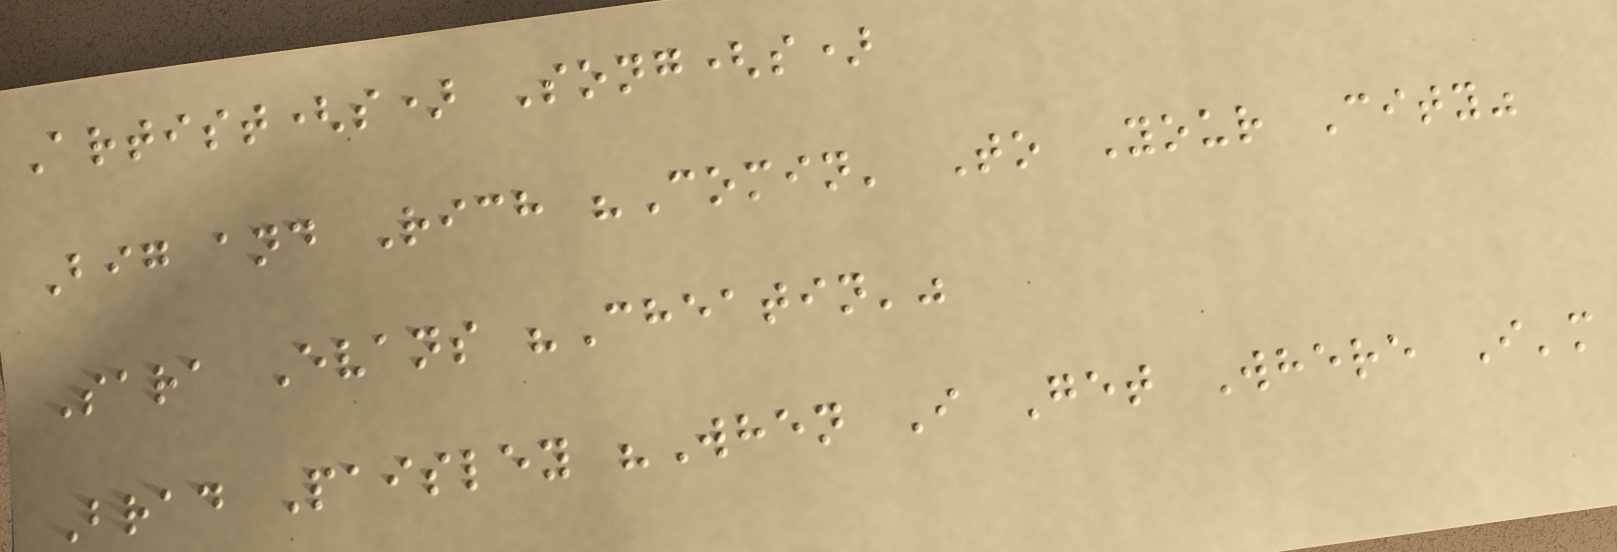Artist(s) Song(s)
Big and Rich "Comin' To Your City"
Sara Evans "Cheatin'"
Brad Paisley "When I Get Where I'm
